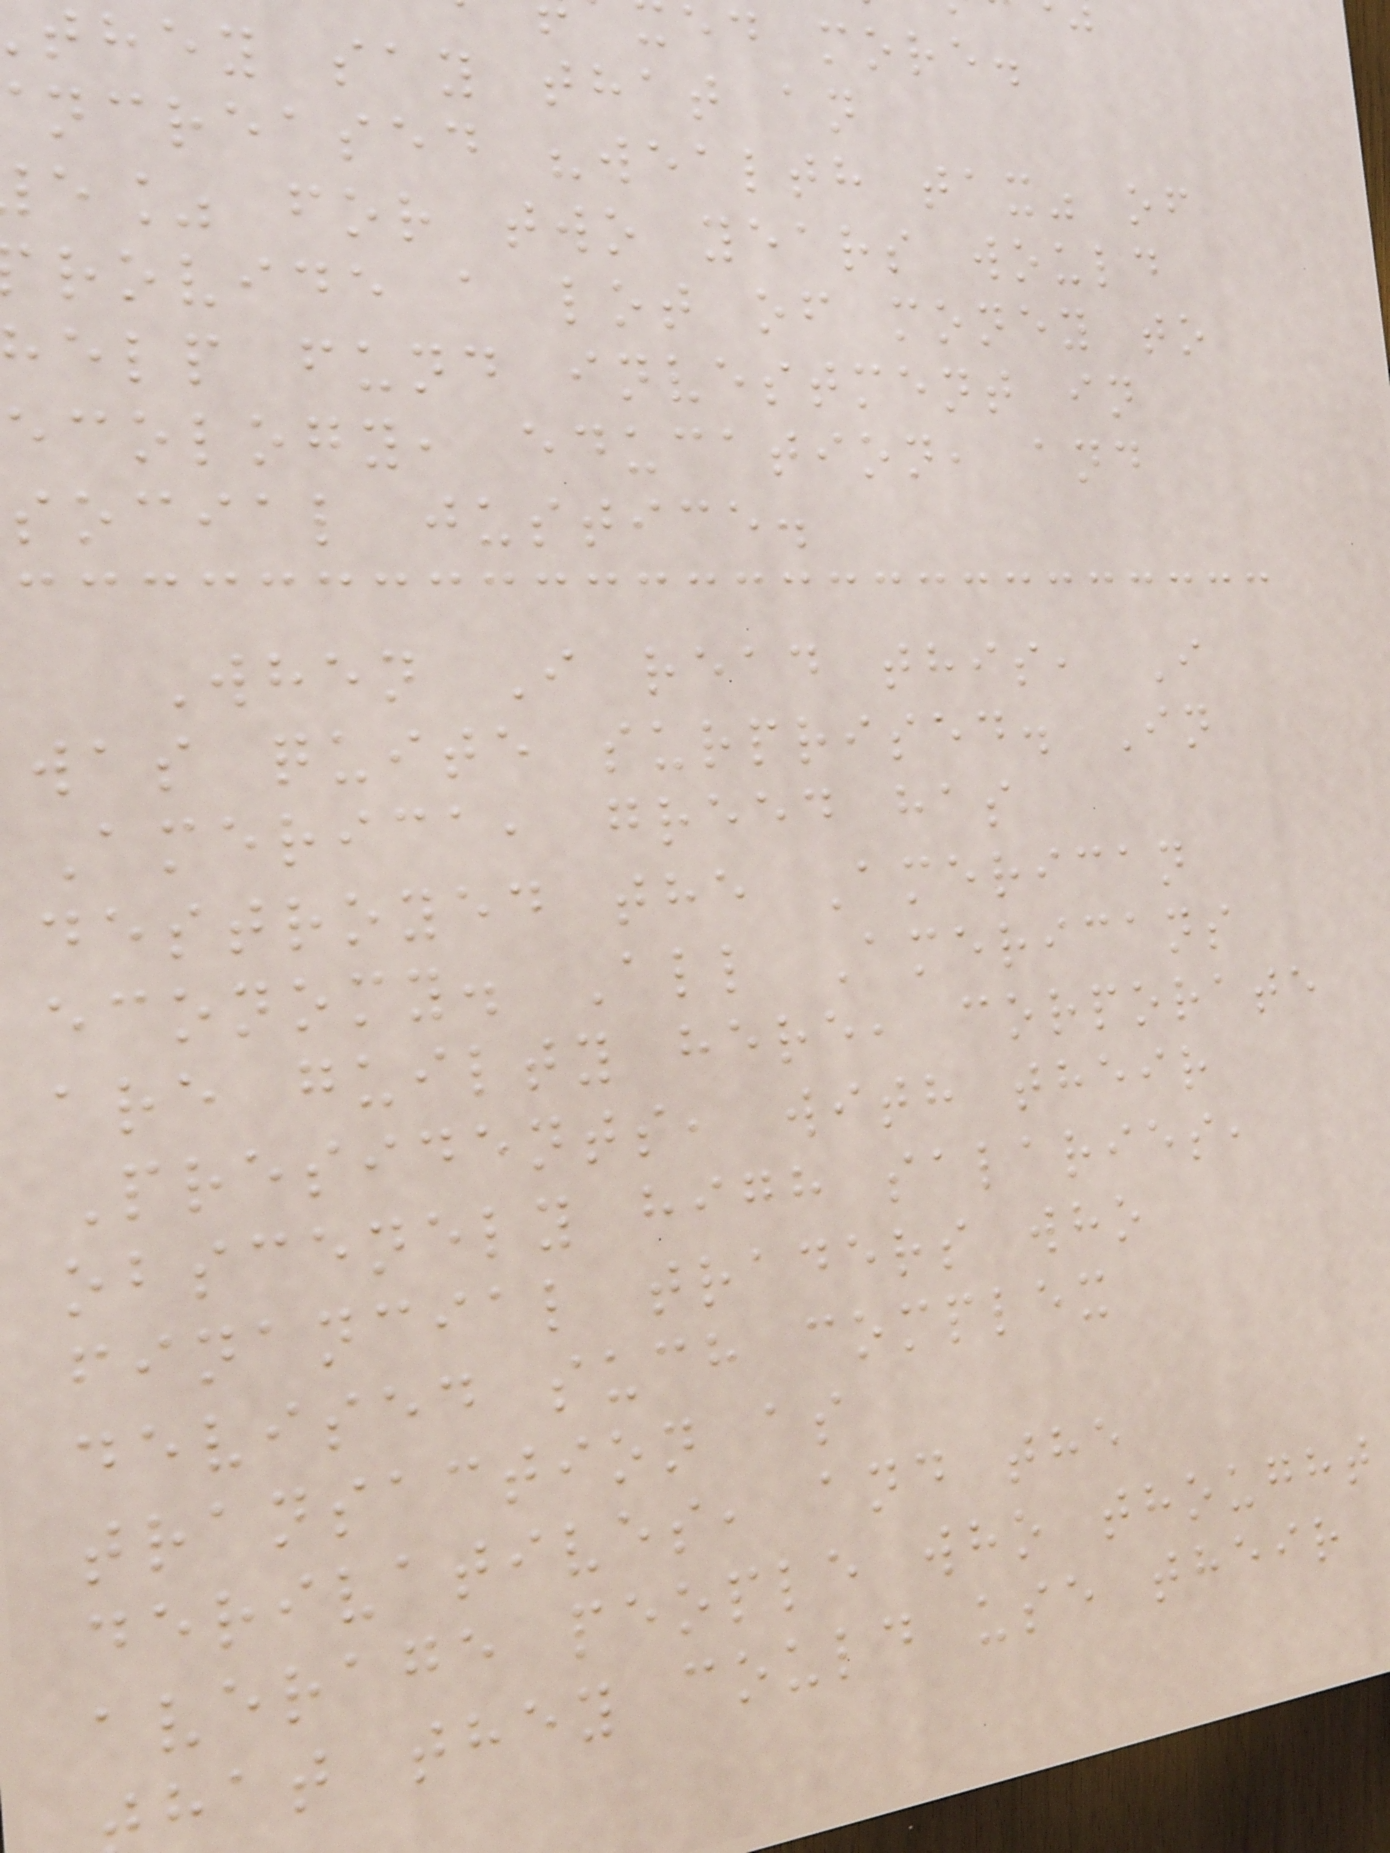ed more.
they say that an
ncreased "wealth tax" of
e% for two years would
rovide a lot of money to
elp fund investment in
ecology, education, and
social justice.
When I read this, I
was quite surprised. In
America, greed has
destroyed the American
economy. All Americans
are guilty here, corporate
Presidents, with their
obscenely high salaries,
financial traders who
devised such complex
transaction as
derivatives, and the
average people who thought
hat they could use their
